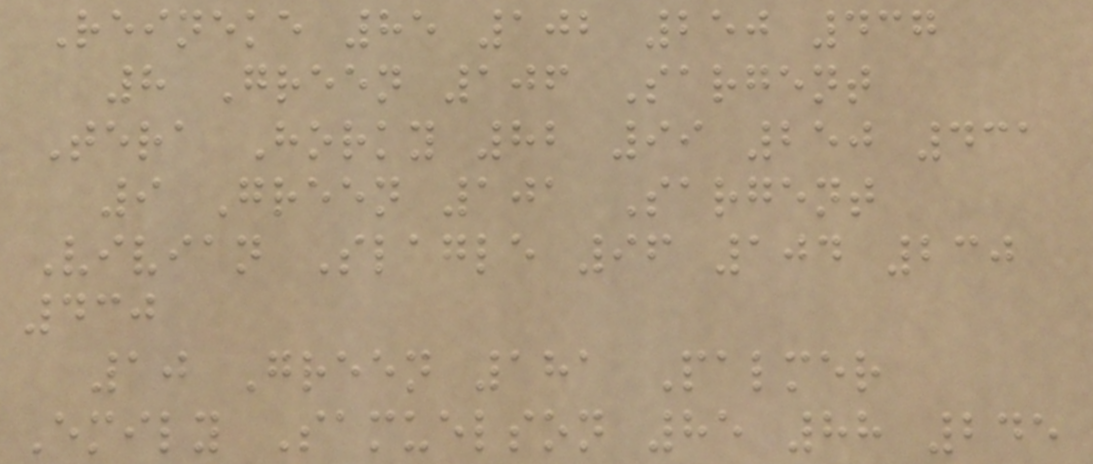Reineke 85 102 250 437
8 Green 106 Sargent
Tera Horky 82 99 250 431
9 Green 101 Sargent
Vivian Slagle 96 104 230
430
10 Green 181 Palmer
Emily Samuelson 85 88 245
